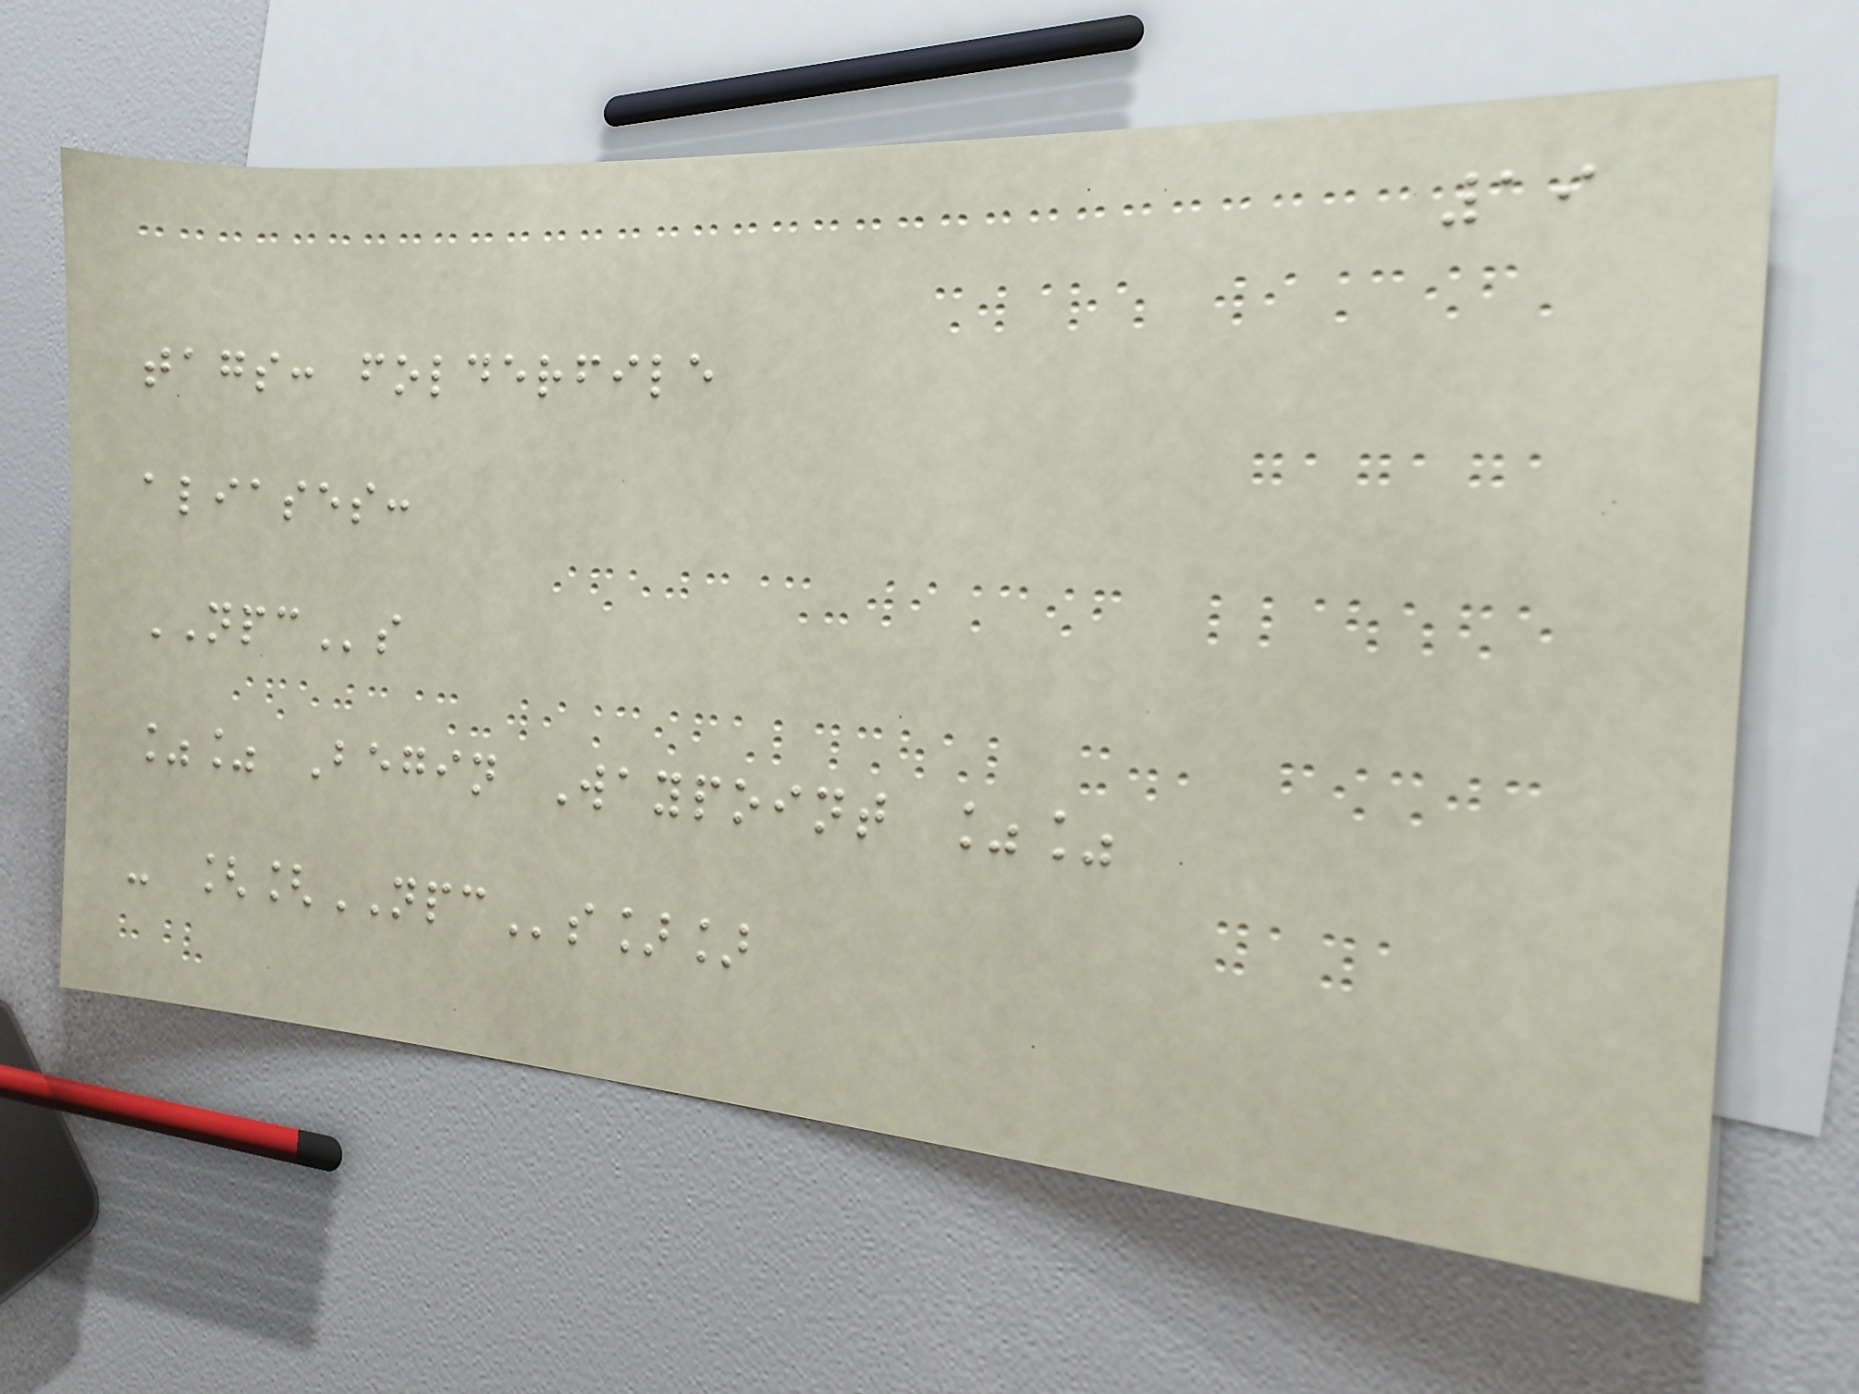19
tags: folderfile
aliases:
NPCs
%% Begin Waypoint %%
- [[NPCs]]
